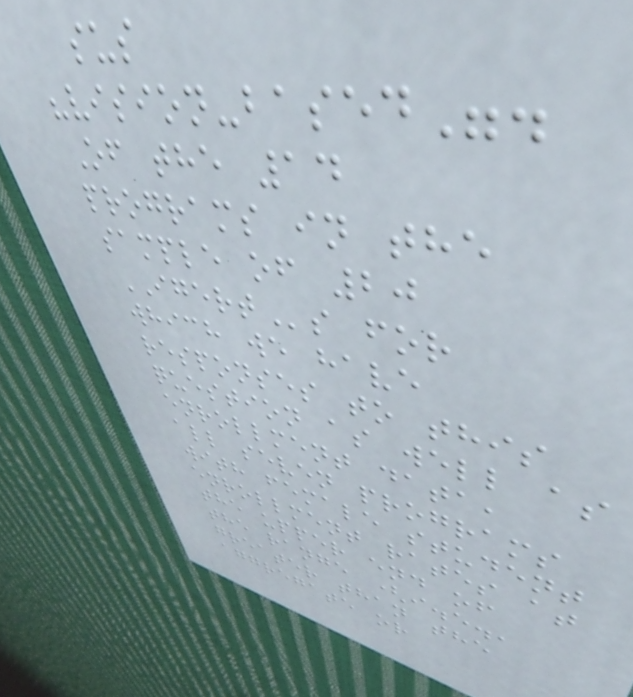sus
"vision-based".
Of the 14
programs in the
sample of 20
IGERTs for
which we have
responses to this
question as well as
enrollment data,
all seven programs
with female student
enrollment rates at
the upper end of
the range (i.e.,
greater than the
aggregate or
